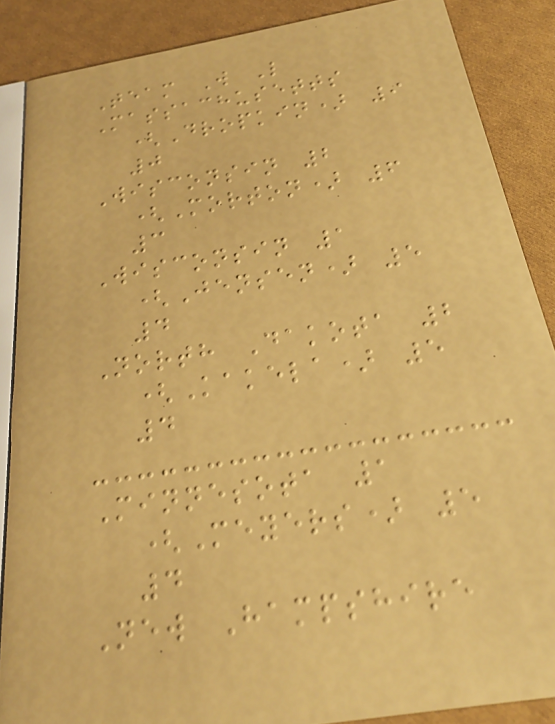Team W L
Massachusetts
(Dropkin) 9
0
Wisconsin 2
(Morton) 6
3
Wisconsin 1
(Jensen) 5
4
North Dakota 2
(Kakela) 5
4
Minnesota 1
(Meyers) 5
4
New Hampshire
